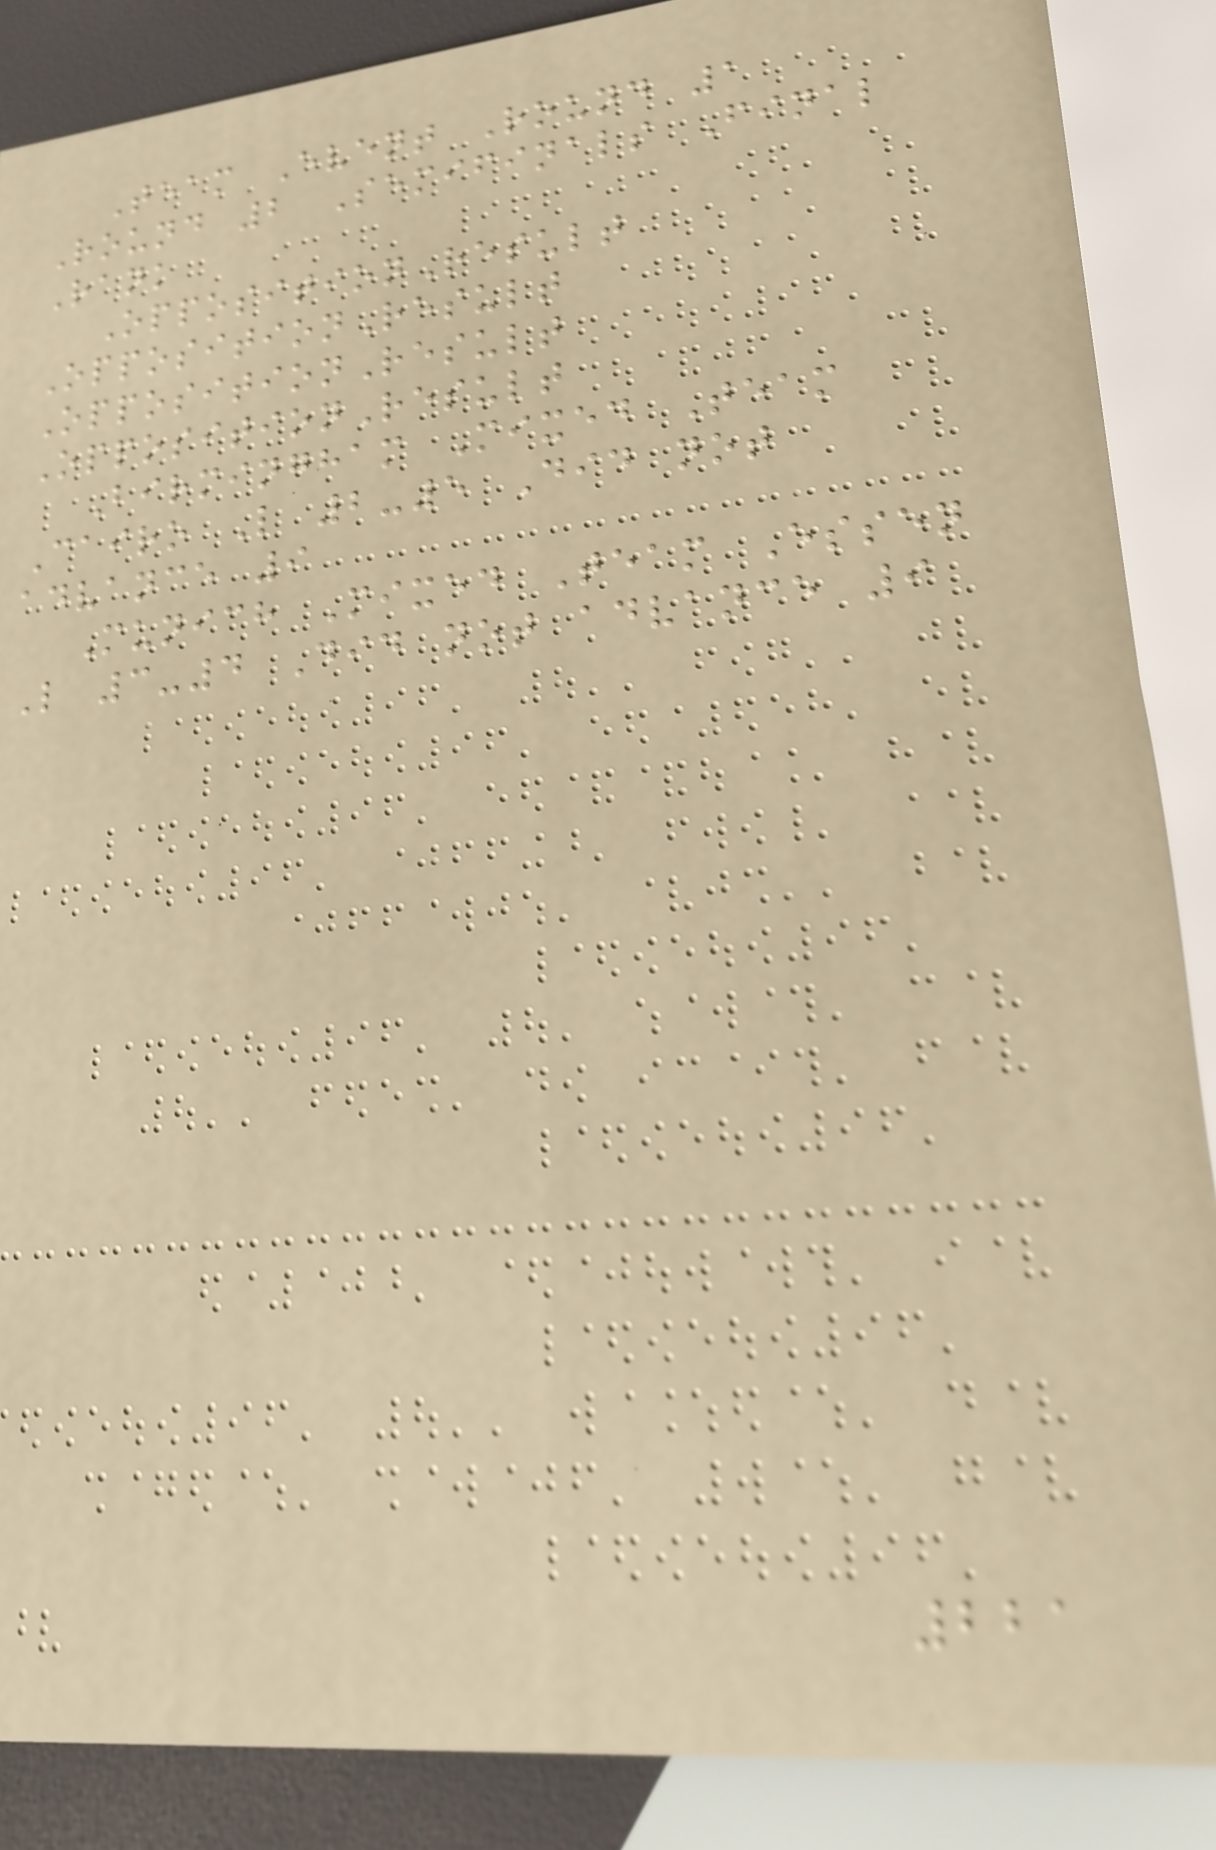Team Event Round 1
Round 2 Semifinals Final
Rank
OppositionResult
OppositionResult
OppositionResult
OppositionResult
Birmingham Mixed Team
Cairo L 2-5 Did not
advance 9
Munich Mixed Team Essen
L 3-4 Did not advance 9
221
